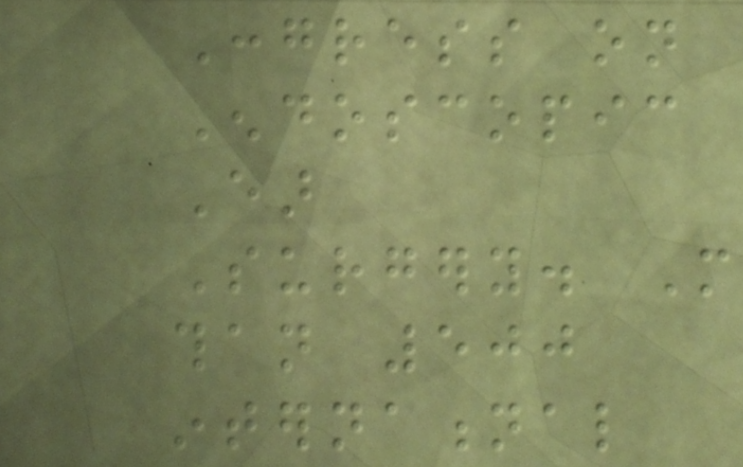Congress on
Endoscopic
Ear
Surgery. More
than 500
international
